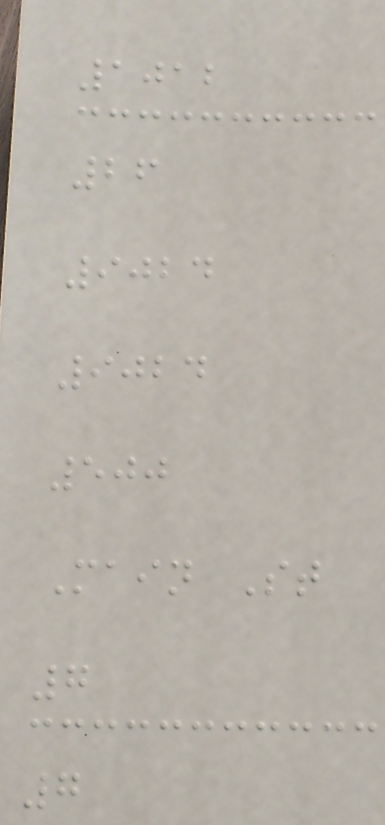1012
26
9024
9024
500
Main St
7
7
